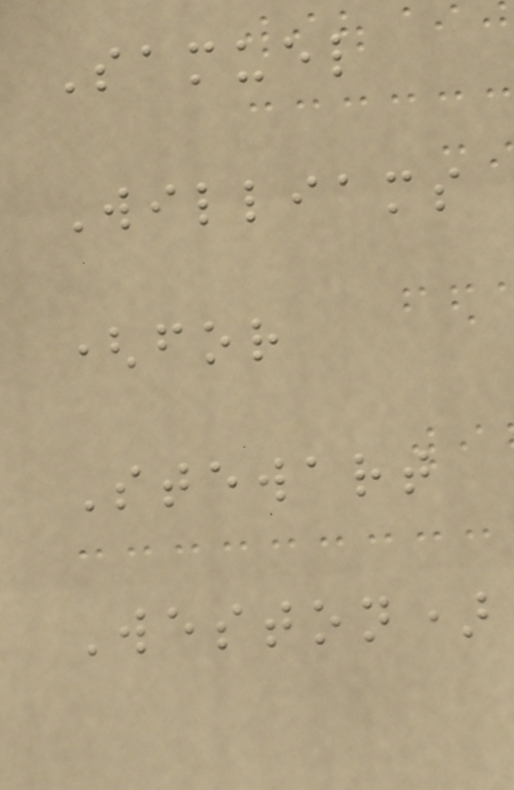Samuel
Williams
(for
Stewart
Weston)
